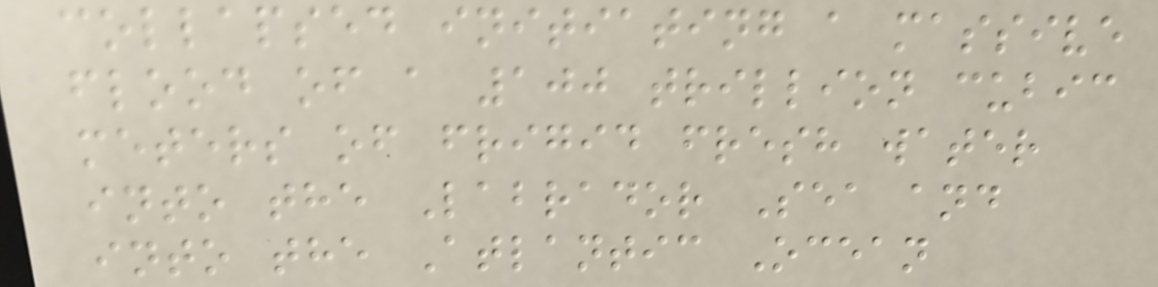collapsed initiating a massive
flood of a 100 trillion cubic
meters of frigid fresh water
into the Labrador Sea and
into the Atlantic Ocean
